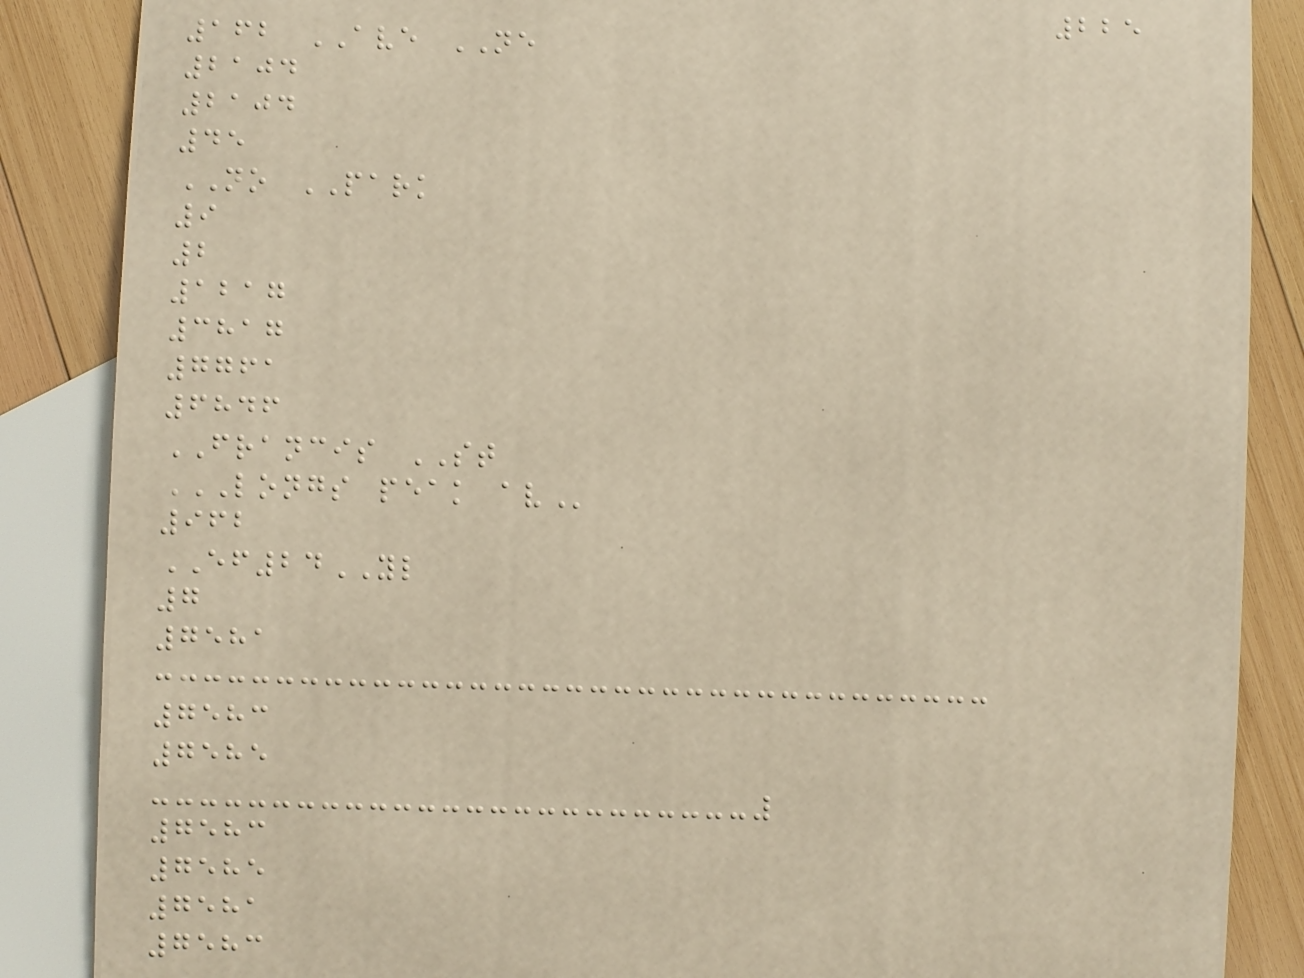225
162 AVE NE
2104
2104
45
NO PARK
9
2
1217
3817
7761
6846
FRANCIS ST
LONGS PEAK AV
962
EF24YL
7
7581
7583
7585
7583
7585
7581
7583
